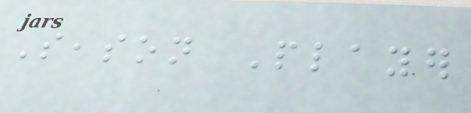Season Player
